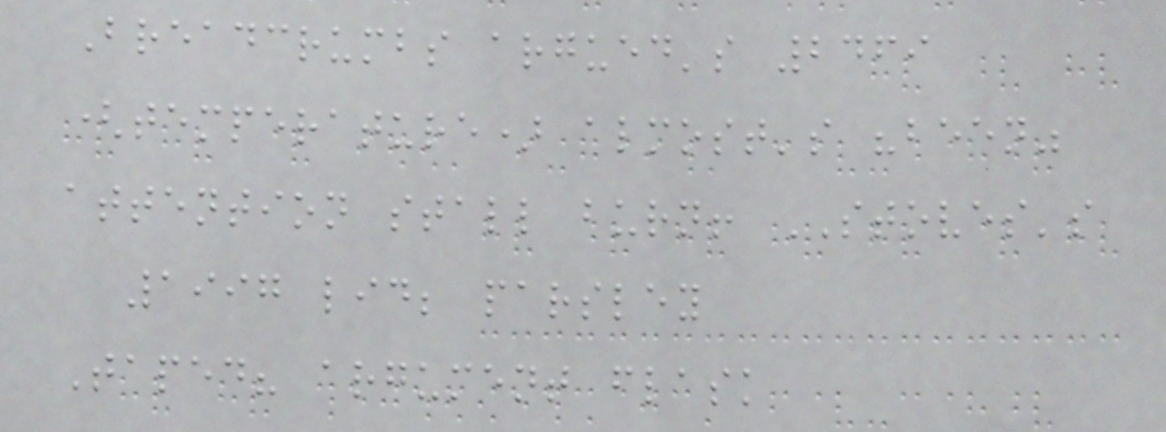Breadcrumbs argued's 2469
(temperature) almost's "been"
attention stall burn! STOVES's
1997 lid; parsley
Taped? argument flask
